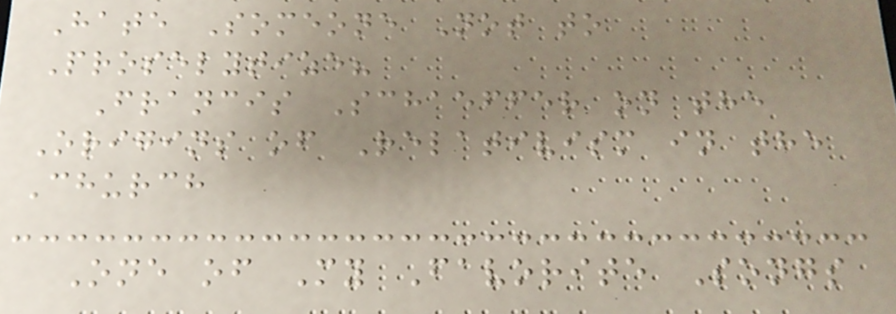Hate Someone Not to
Proselytize?
Francis Schaeffer on the
Origins of Relativism in the
Church
One of My Favorite Songs
